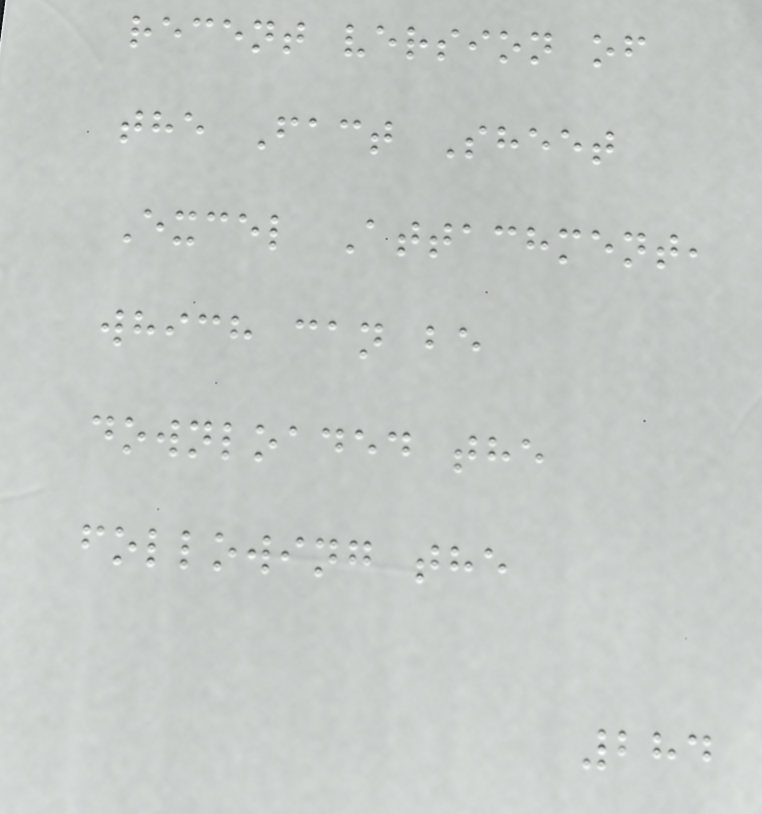recent version of
the Fact Sheet
Excel Attachment,
which can be
downloaded the
following the
284
